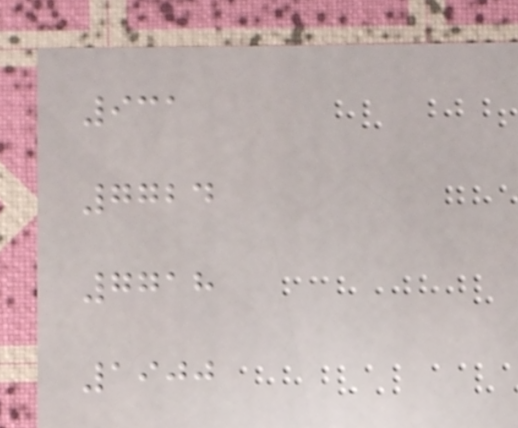931
7724
7718
1900
